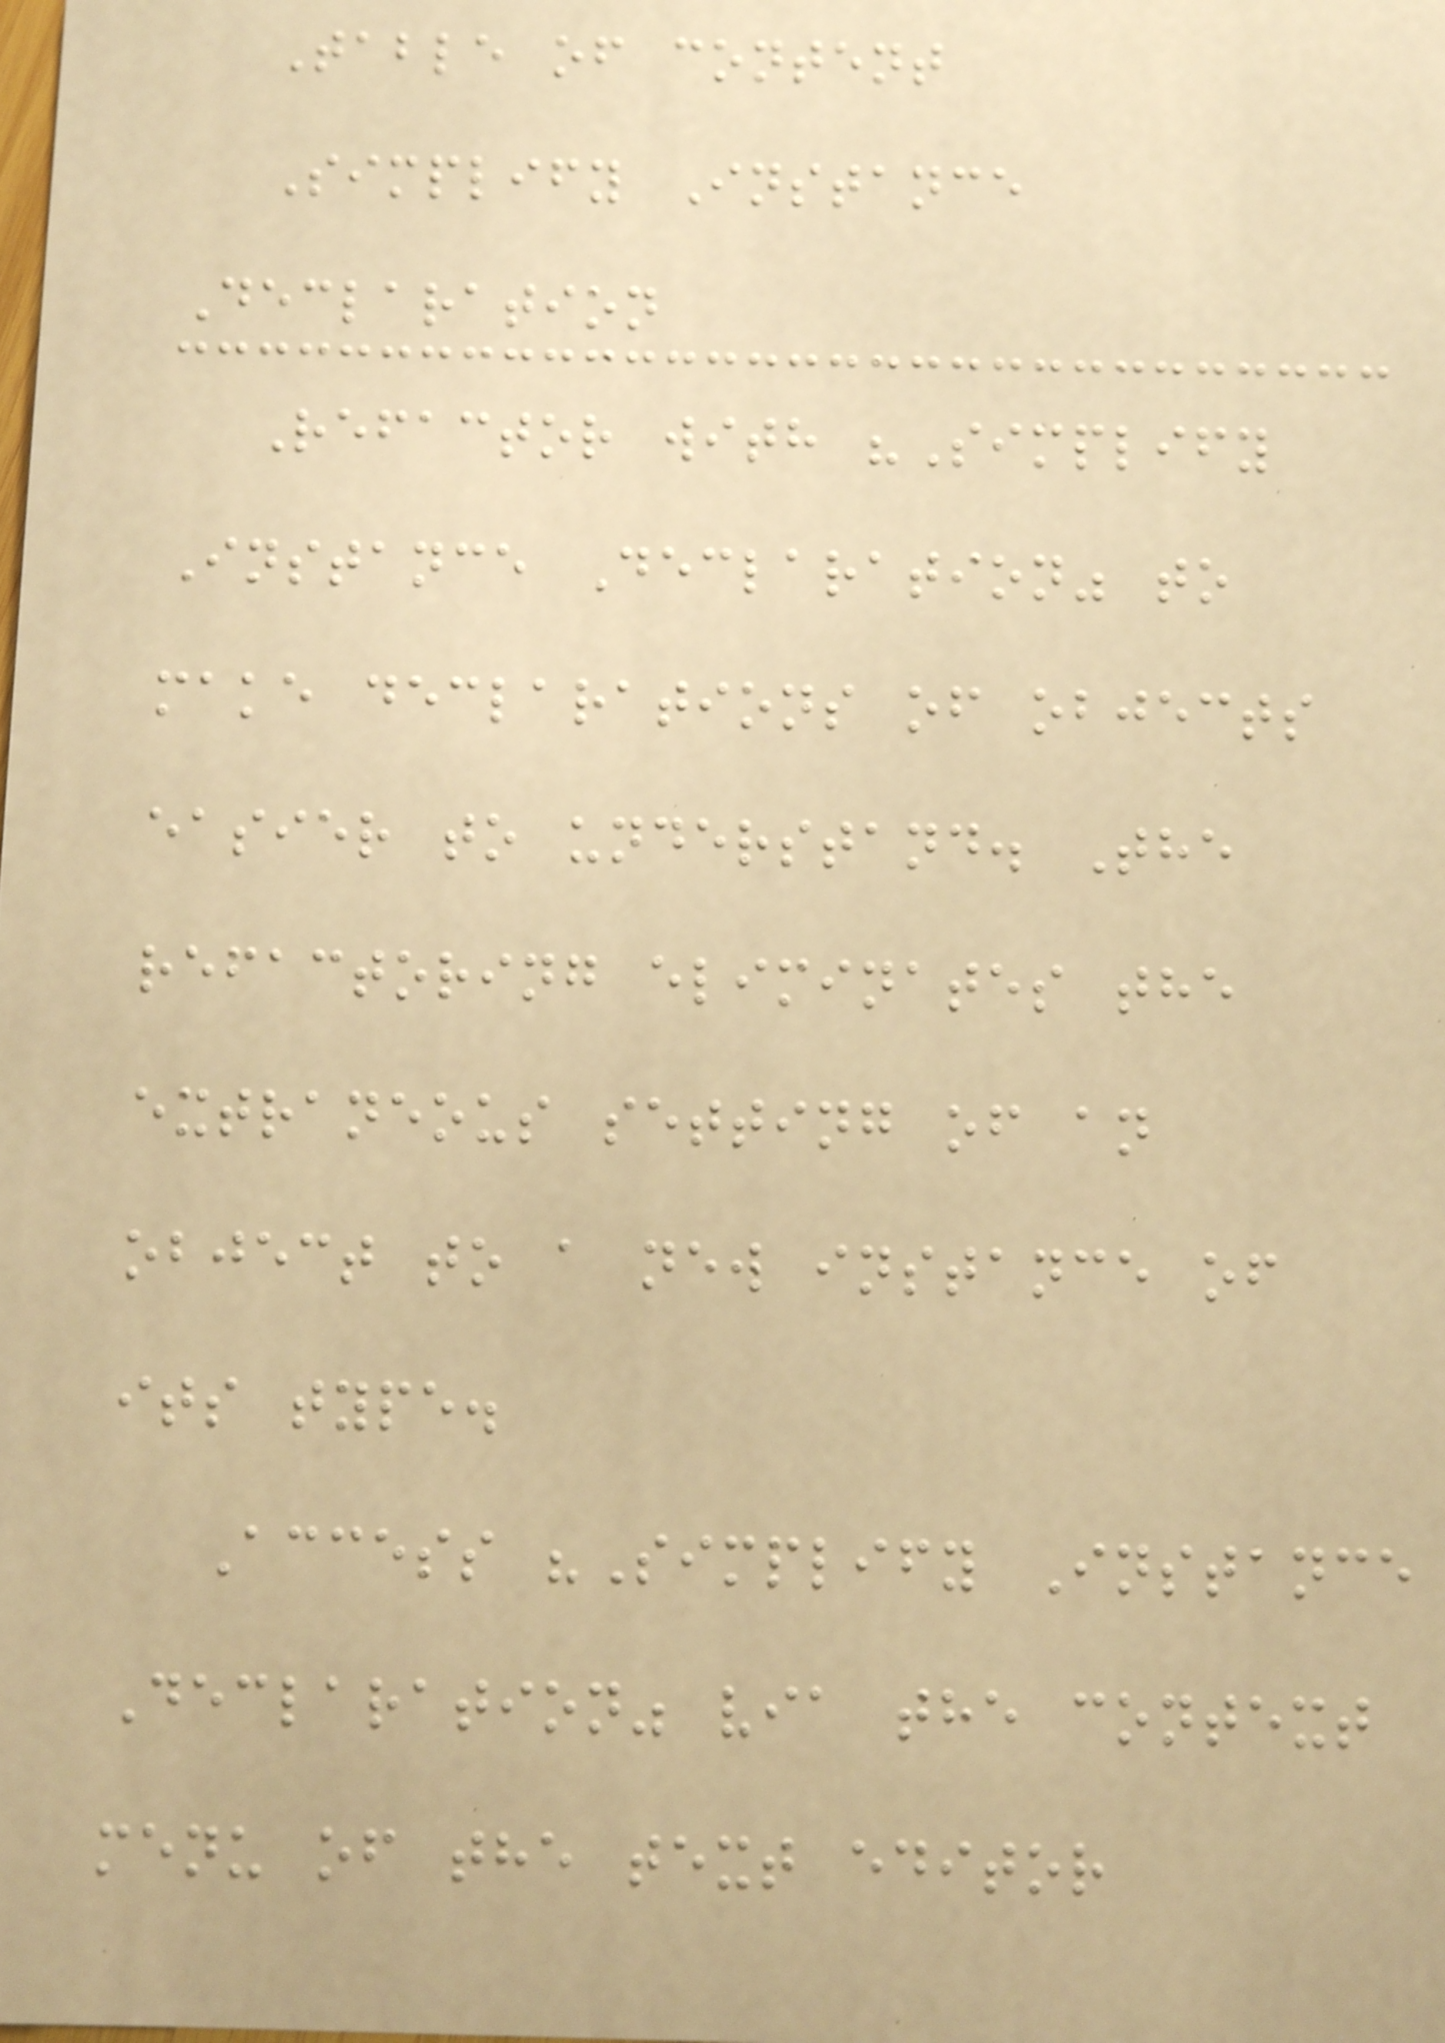Table of content
Simplify Instance
Declaration
Refactor with "Simplify
Instance Declaration" to
make declarations of objects
easier to understand. The
refactoring eliminates the
extraneous setting of an
object to a new instance of
its type.
Access "Simplify Instance
Declaration" via the context
menu of the text editor
